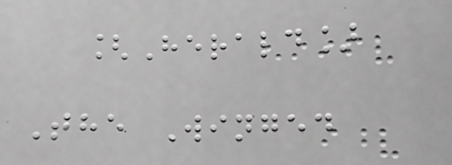[Herald]
The Winged
